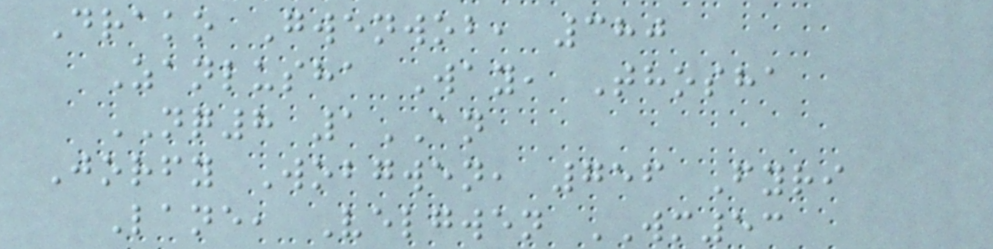Drako Gwenwob, 380
Zanlusha Way, Thosha
NQ8 1AN
Jorfy Wobgwen, 756 Fyri
Lane, Velgwen WM53
